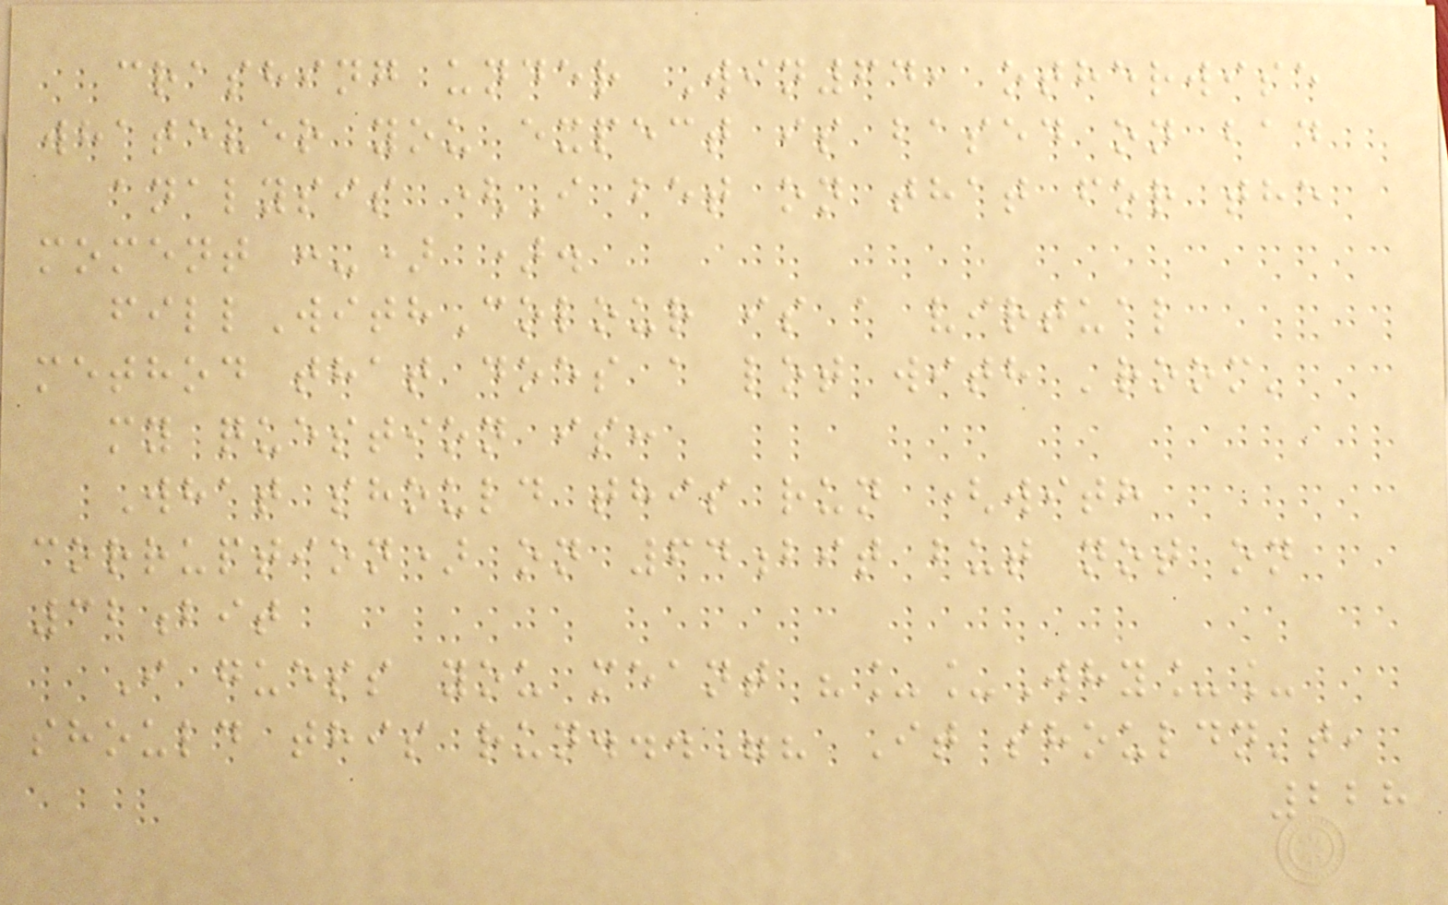crashing under Win64, otherwise
whatever you expect is based on bad
analysis (I bet on that for the
moment :-) ).
fillWithColour is a virtual
method that does a lot with 'room'
my question is:
What should this run (with
corruption) on 64bit but not on
32bit
I guess you meant "__Why__
should this run..."? It shouldn't,
228
